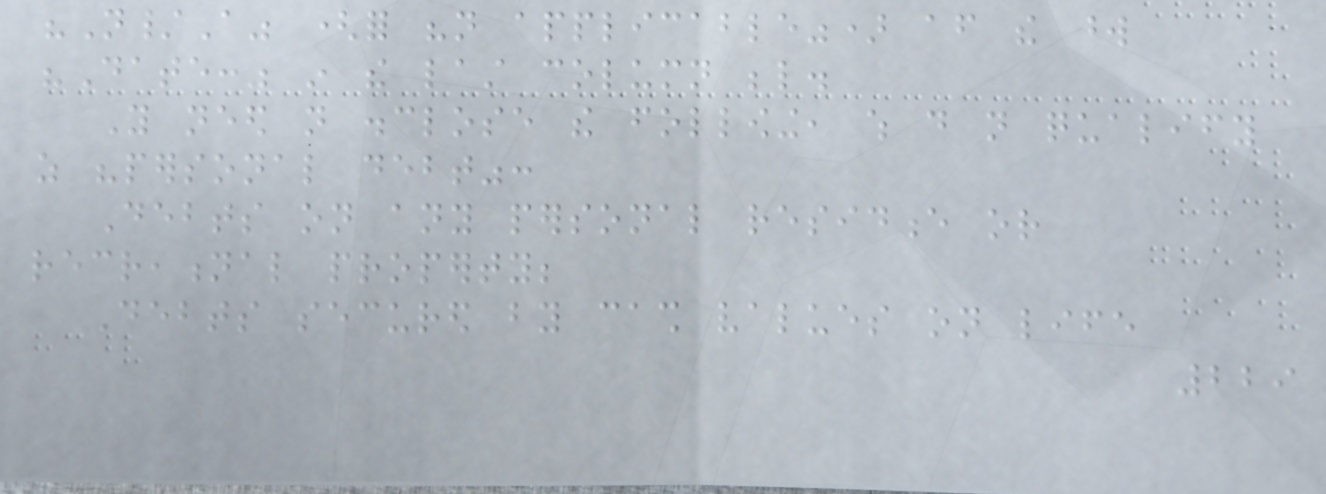"N/A" (for "not applicable") after the word
"Date:" in the last column below.
You need not disclose the following, which do not qualify
as "personal debt":
Debts on any personal residence or
recreational property;
Debts secured by cash values on life
229
